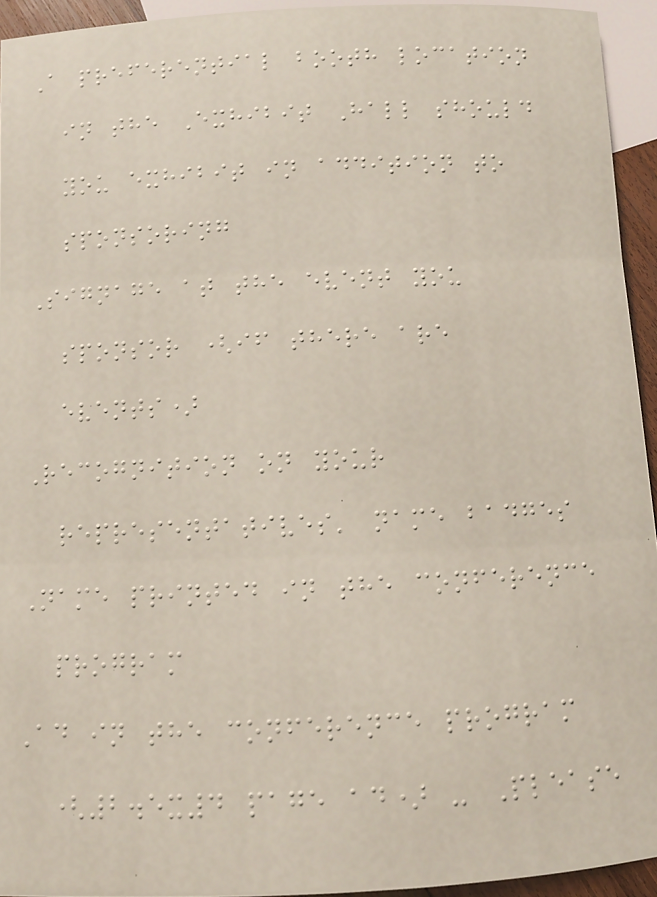A preferential booth location
in the Exhibit Hall should
you exhibit in addition to
sponsoring
Signage at the event you
sponsor (if there are
events)
Recognition on your
representatives' name badges
Name printed in the conference
program
Ad in the conference program
(2.5x4 page ad) - Please
